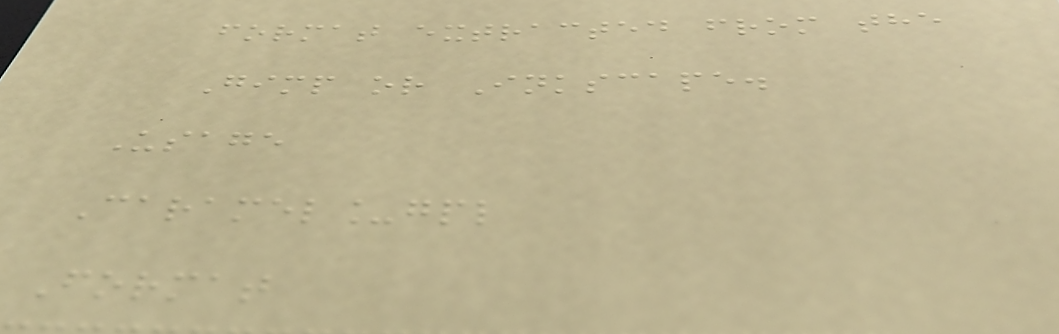format extracted from the
Gimp or Inkscape.
Usage
Caramel_gpl
Format
